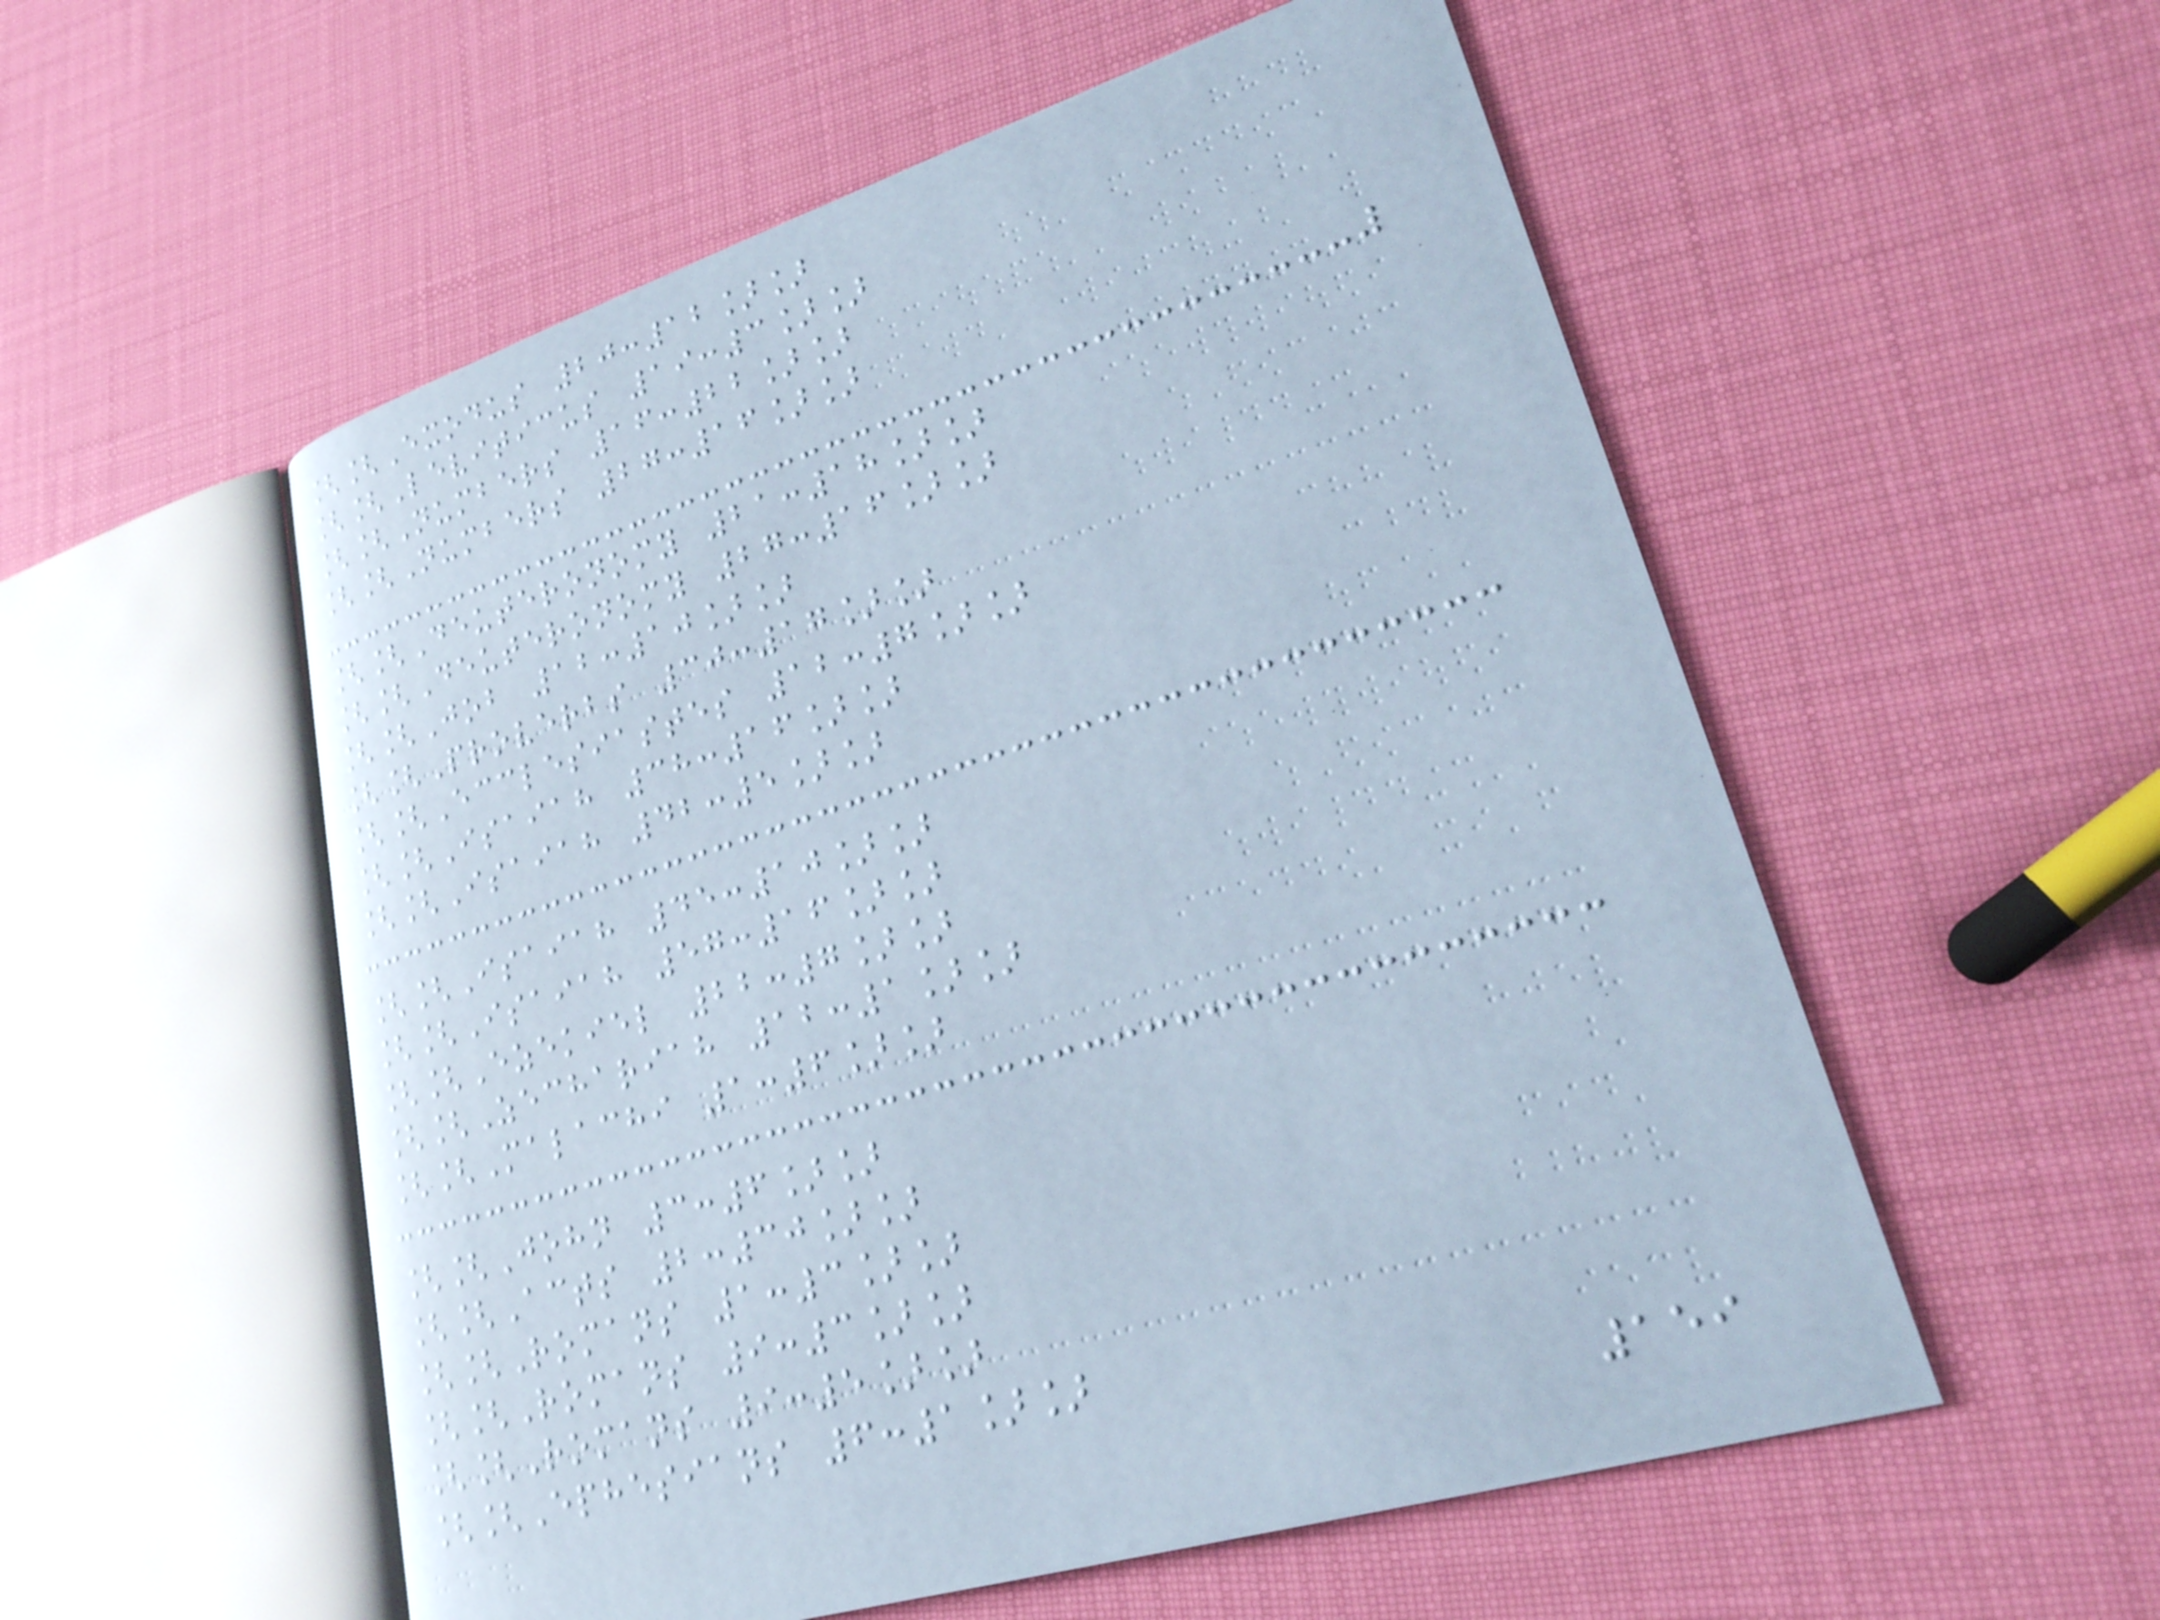[[Exodus 20:12]]
[[Leviticus 19:3]]
[[Numbers 16:22]]
[[Numbers 27:16]]
[[Deuteronomy 21:18]]
[[Deuteronomy 27:16]]
[[Job 12:10]]
[[Proverbs 30:17]]
[[Ecclesiastes 12:7]]
[[Isaiah 38:16]]
[[Isaiah 42:5]]
[[Isaiah 45:10]]
[[Isaiah 57:16]]
[[Ezekiel 22:7]]
[[Zechariah 12:1]]
[[Malachi 1:6]]
[[John 3:6]]
[[Acts 2:30]]
[[Romans 1:3]]
[[Romans 9:3]]
[[Romans 9:5]]
[[Ephesians 6:1]]
159
